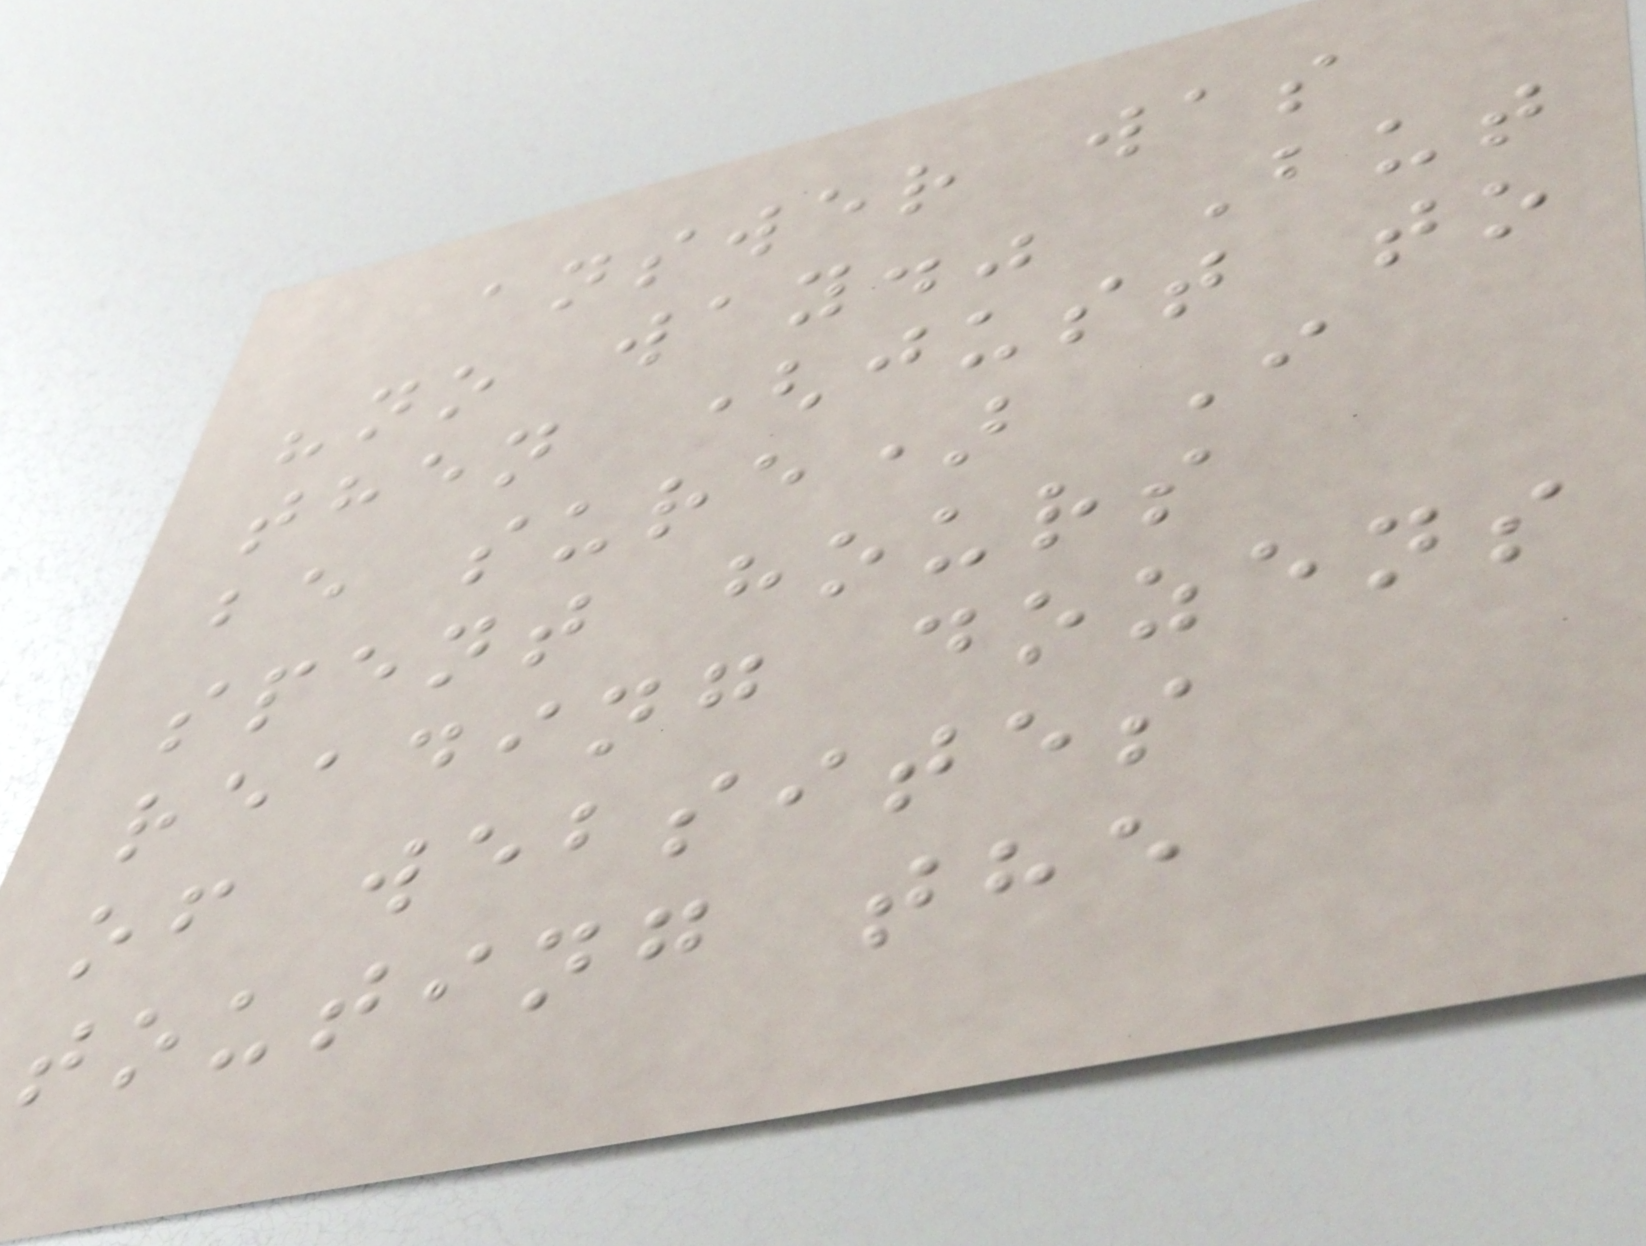answer was
"no way." But
then (just to
be sure) I
spent hours
reading dozens
of websites
touting the
